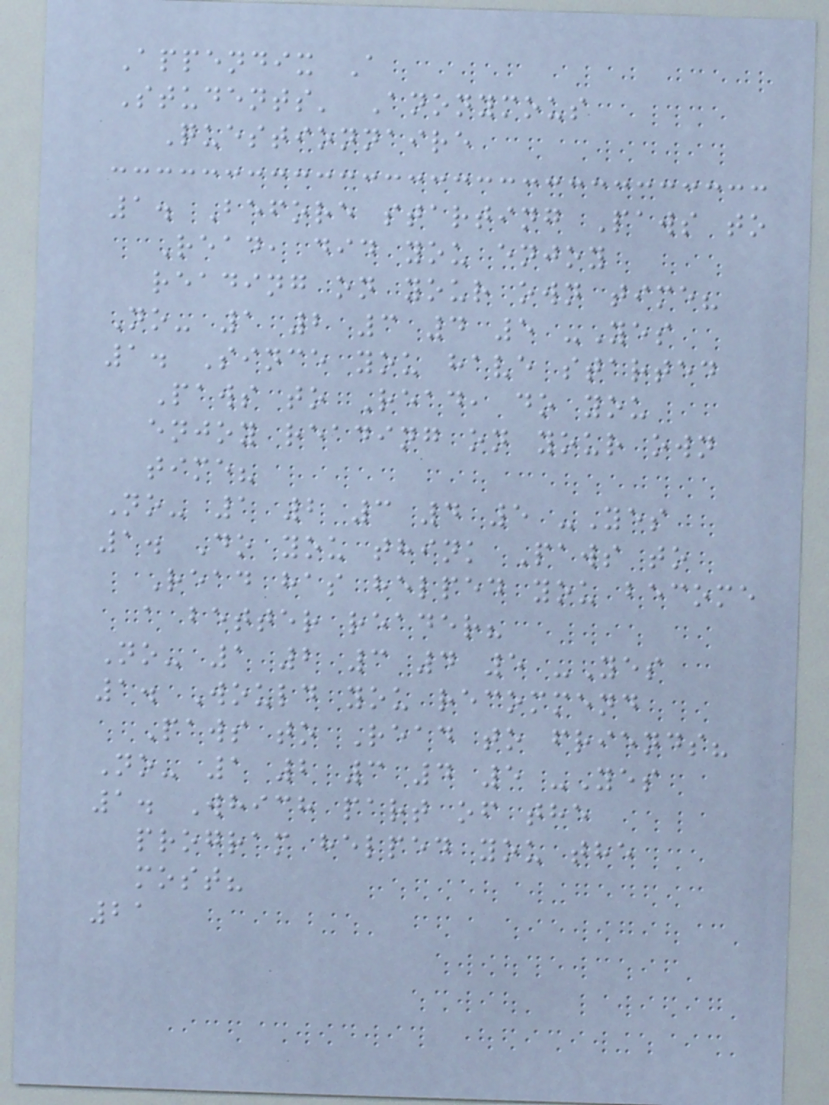Appendix A
Students' Anonymous
Questionnaire
1. Before starting Paws to
Read, did you enjoy
reading on your own time?
No- 1 2 3 4 5 -Yes
1. Since you have started
Paws to Read, do you
enjoy reading on your own
time?
No- 1 2 3 4 5 -Yes
1. Do you think Paws to
Read has helped you become
a better reader?
No- 1 2 3 4 5 -Yes
1. Would you recommend
Paws to Read to friends?
No- 1 2 3 4 5 -Yes
1. Which part of the
program helped you the
most?
21
